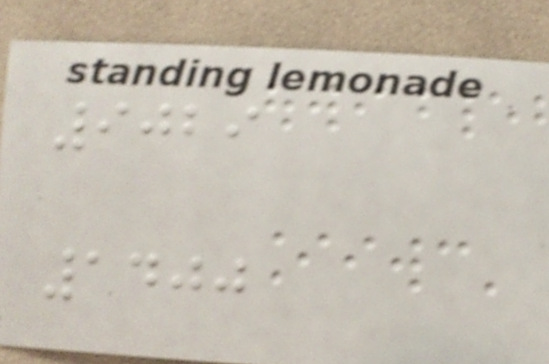9029
1400
